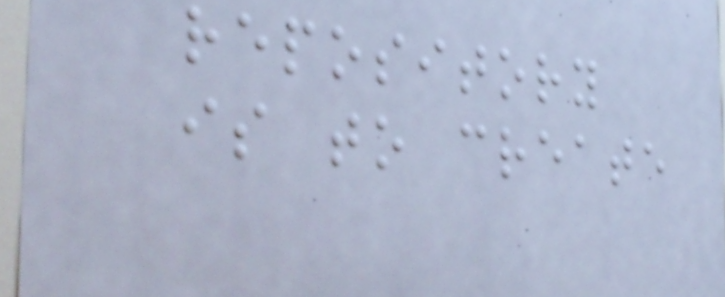repository
is to create
